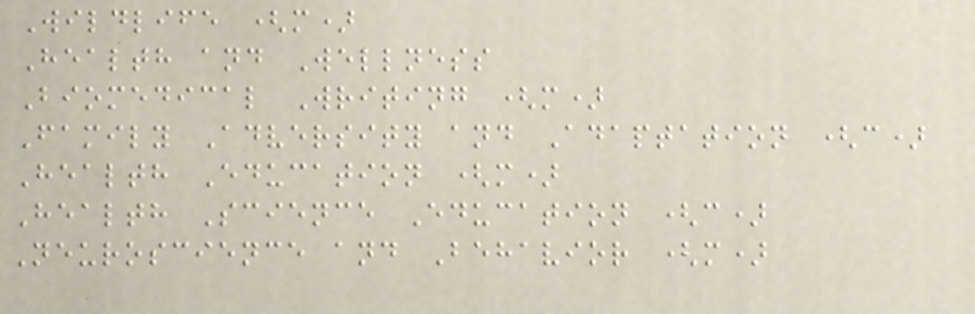Wildlife (m)
Health and Wellness
Biomedical Writing (m)
Family Adversity and Adaptation (c)
Health Education (m)
Health Science Education (c)
Neuroscience and Behavior (m)
